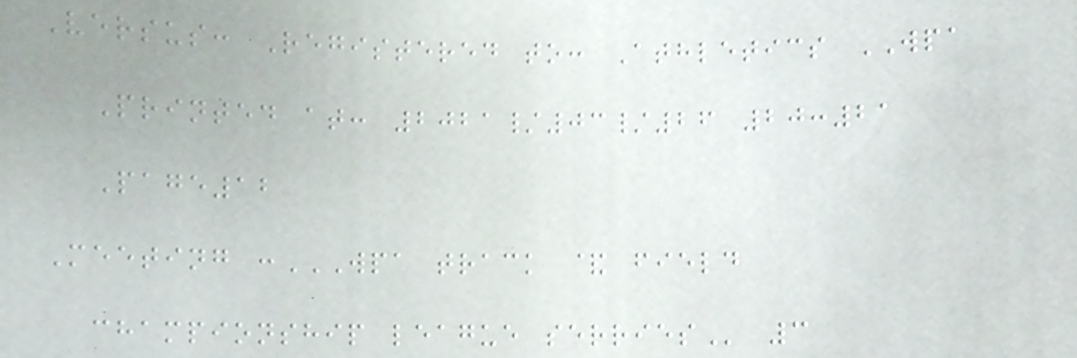Versus: Registered to: Athletics WPA
Printed at: 2021/03/26 20:21
Page12
Meeting :WPA TRACK & FIELD
CHAMPIONSHIP LEAGUE SERRIES 3
